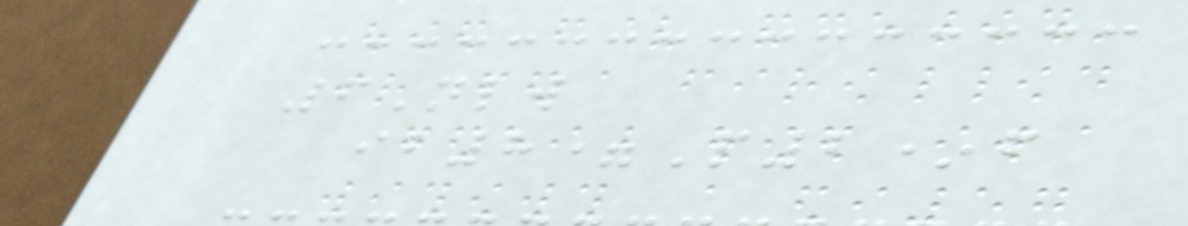6Nlw
ib8=P2*f
